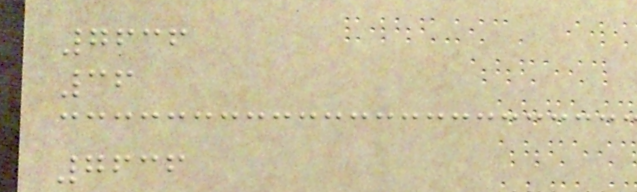7636
36
7636
